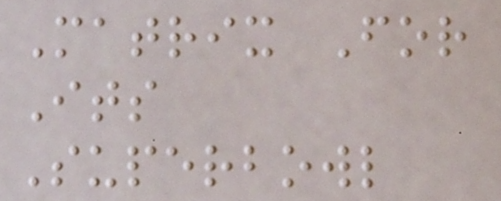Matrix For
Its
Superbowl
